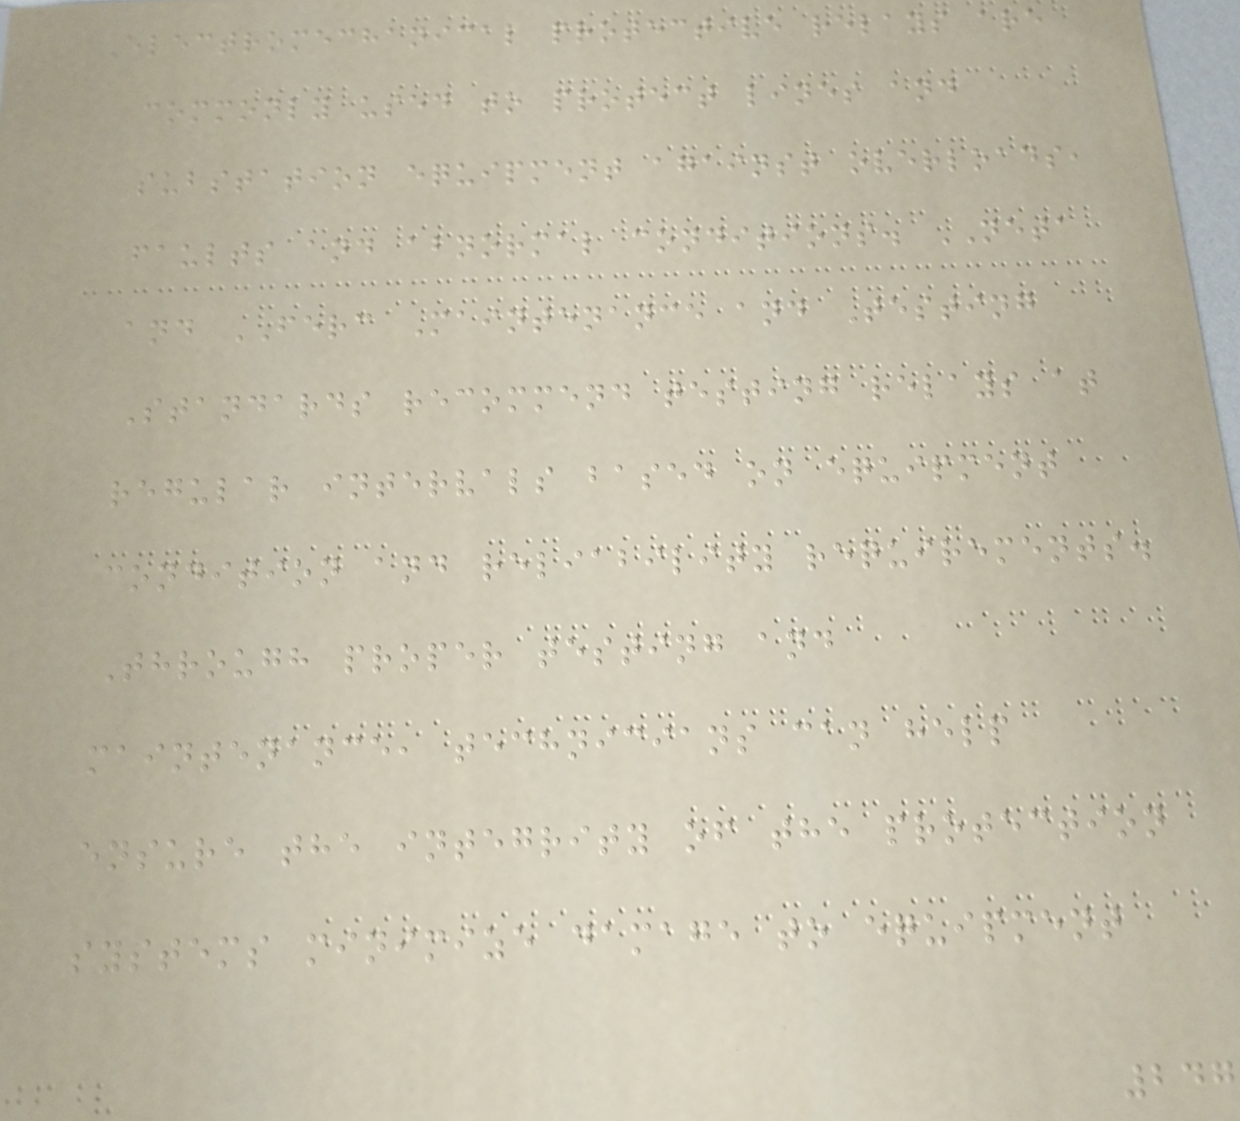Electromechanical protective relays are
commonly used to protect lines and
substation equipment against overloads,
faults and abnormal conditions. NETA
and FERC Maintenance and Testing
Standards recommend testing relays at
regular intervals based on equipment
condition and reliability requirements.
Through proper testing and
maintenance, technicians can help
ensure the integrity of the protection
systems minimize damage to equipment
247
